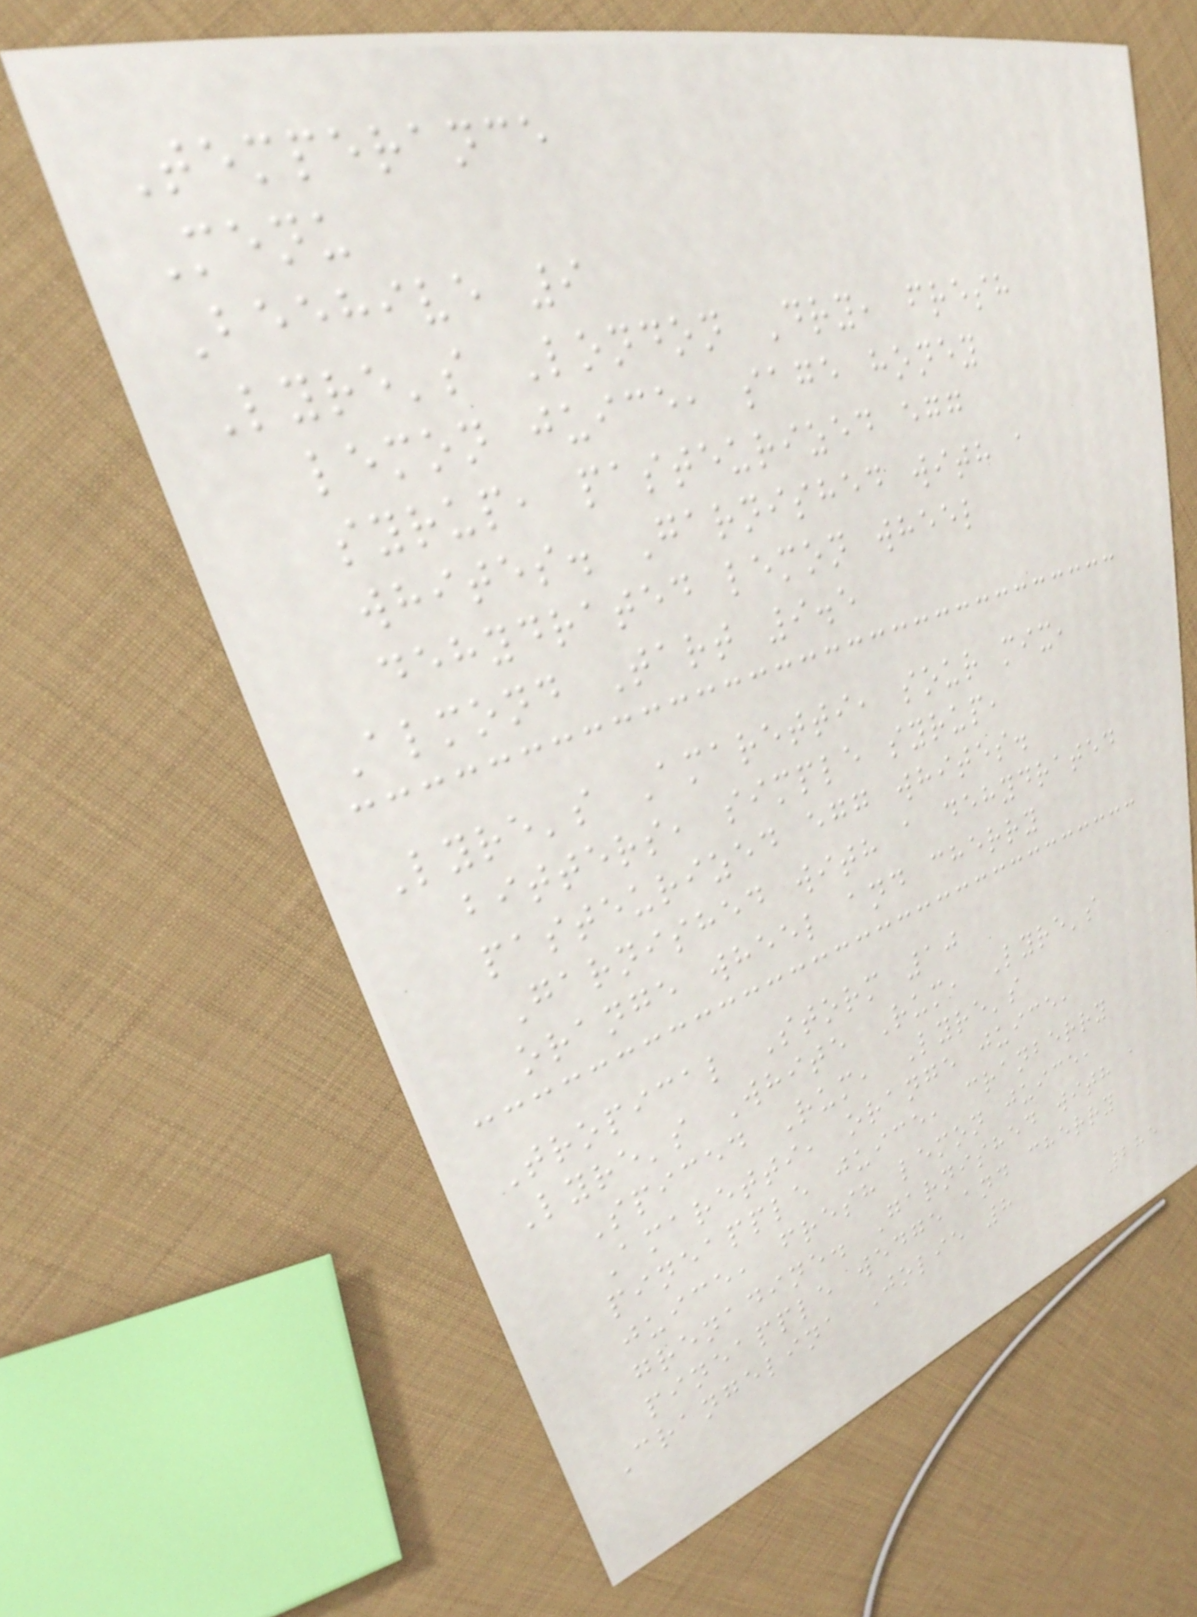Temperance
Menu
Beehive 9
Lyre's London Dry, fresh
lemon juice, sage honey
syrup, pasteurized egg
whites. Garnished with a
dehydrated lemon wheel
Almond Tart 9.5
Lyre's Amaretti, sour mix,
bitters, simple syrup,
pasteurized egg whites.
Garnished with a dehydrated
orange wheel and cherry
Tropical Storm 10
Lyre's White Rum, Lyre's
Spiced Rum, Lyre's
Amaretti, orange juice,
pineapple juice, cranberry
juice, fresh lemon juice,
grenadine. Garnished with a
pineapple wedge and cherry
Crangelina Jolie 8
285
